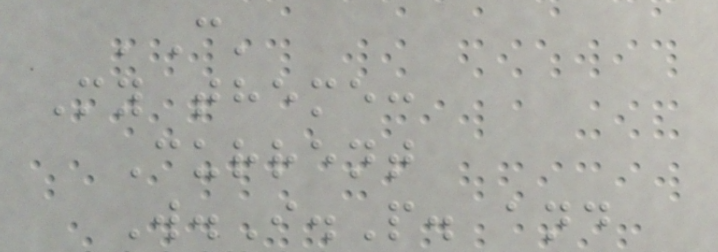'C'
My theme:
Current
W.I.P. and
